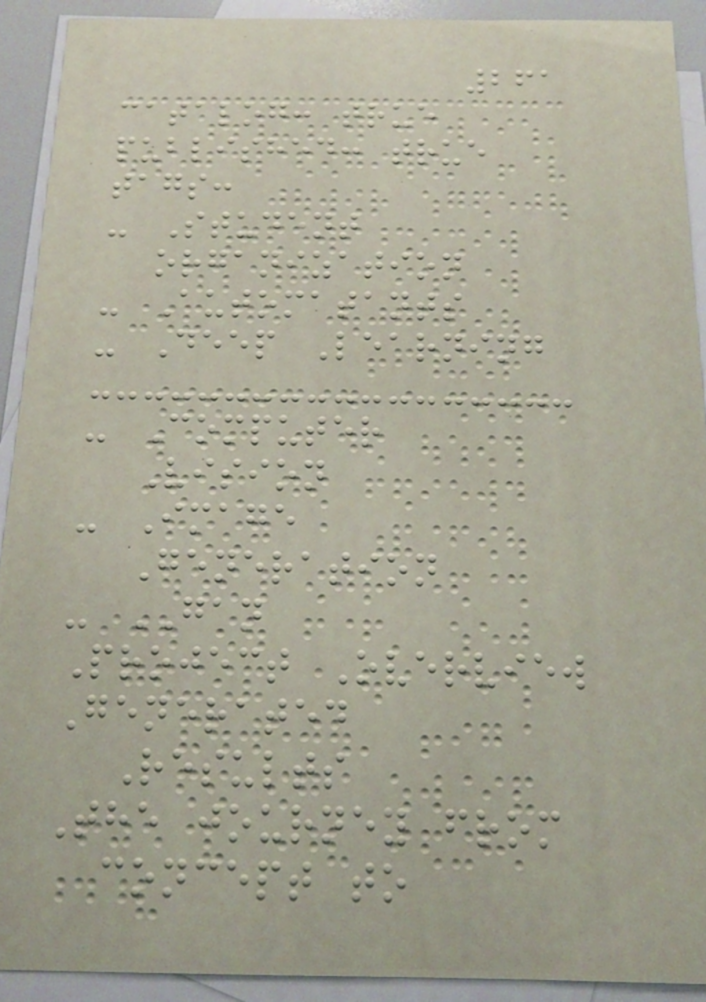261
catalog: true
published: true
tags:
- Student
organization
- Automatants
- Deep Learning
- Computer
Vision
- Image
Generation
- GAN
Project Overview
Generated
Results
The journey from
concept to
